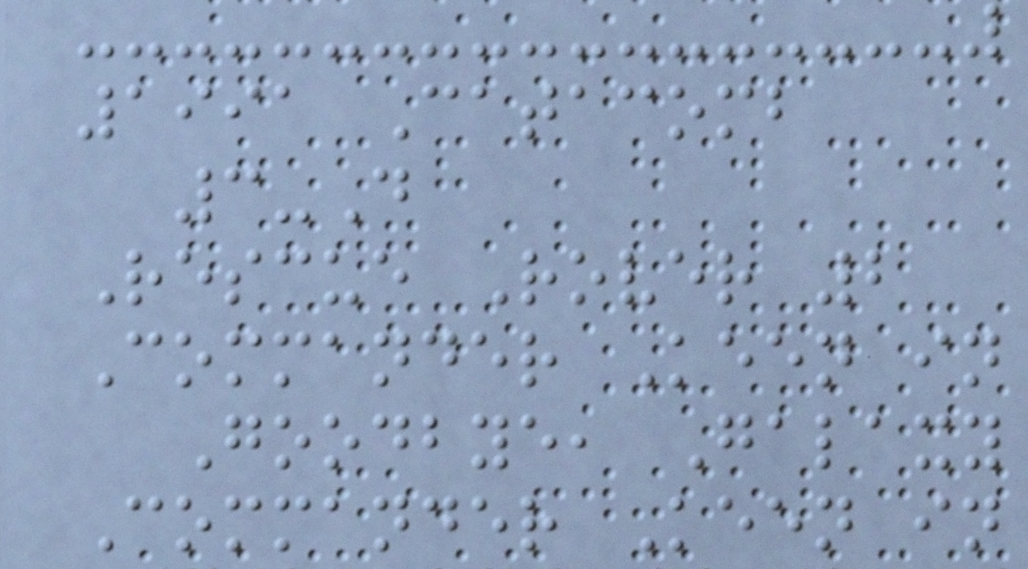1991 Catacomb
3-D
Rescue Rover 2
Commander Keen in
Goodbye, Galaxy
Commander Keen in
